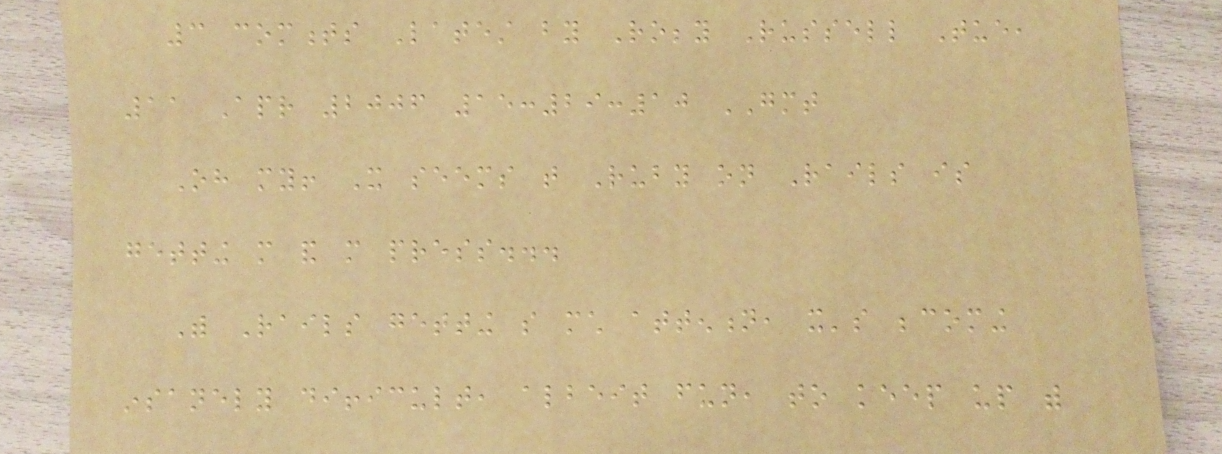3 comments Latest by Robby Russell Tue,
11 Apr 2006 15:29:10 GMT
Oh my! It seems that Ruby on Rails is
getting more and more press...
With Rails getting so much attention, it's becoming
insanely difficult, albeit fun, to keep up with
